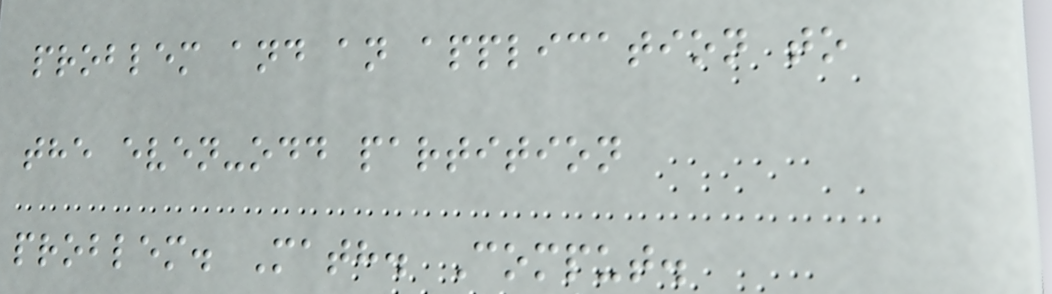problem and an application to
the even-odd partition
problem. Math. Comput.
